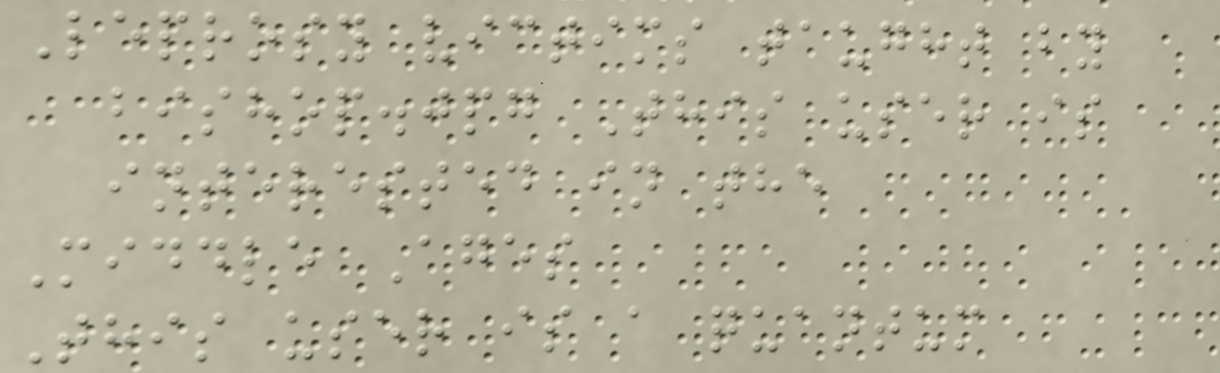Leprosy victims taught by
bishop.jpg This user is
interested in the
Middle Ages
This user is a quantum
